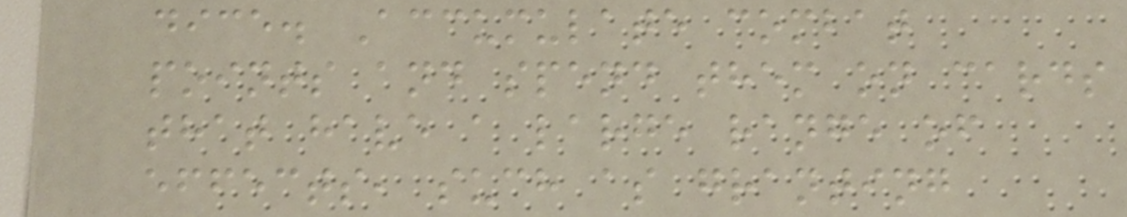dice. Accumulate combat
points and spend them on cards
that have a large range of
effects, such as granting
